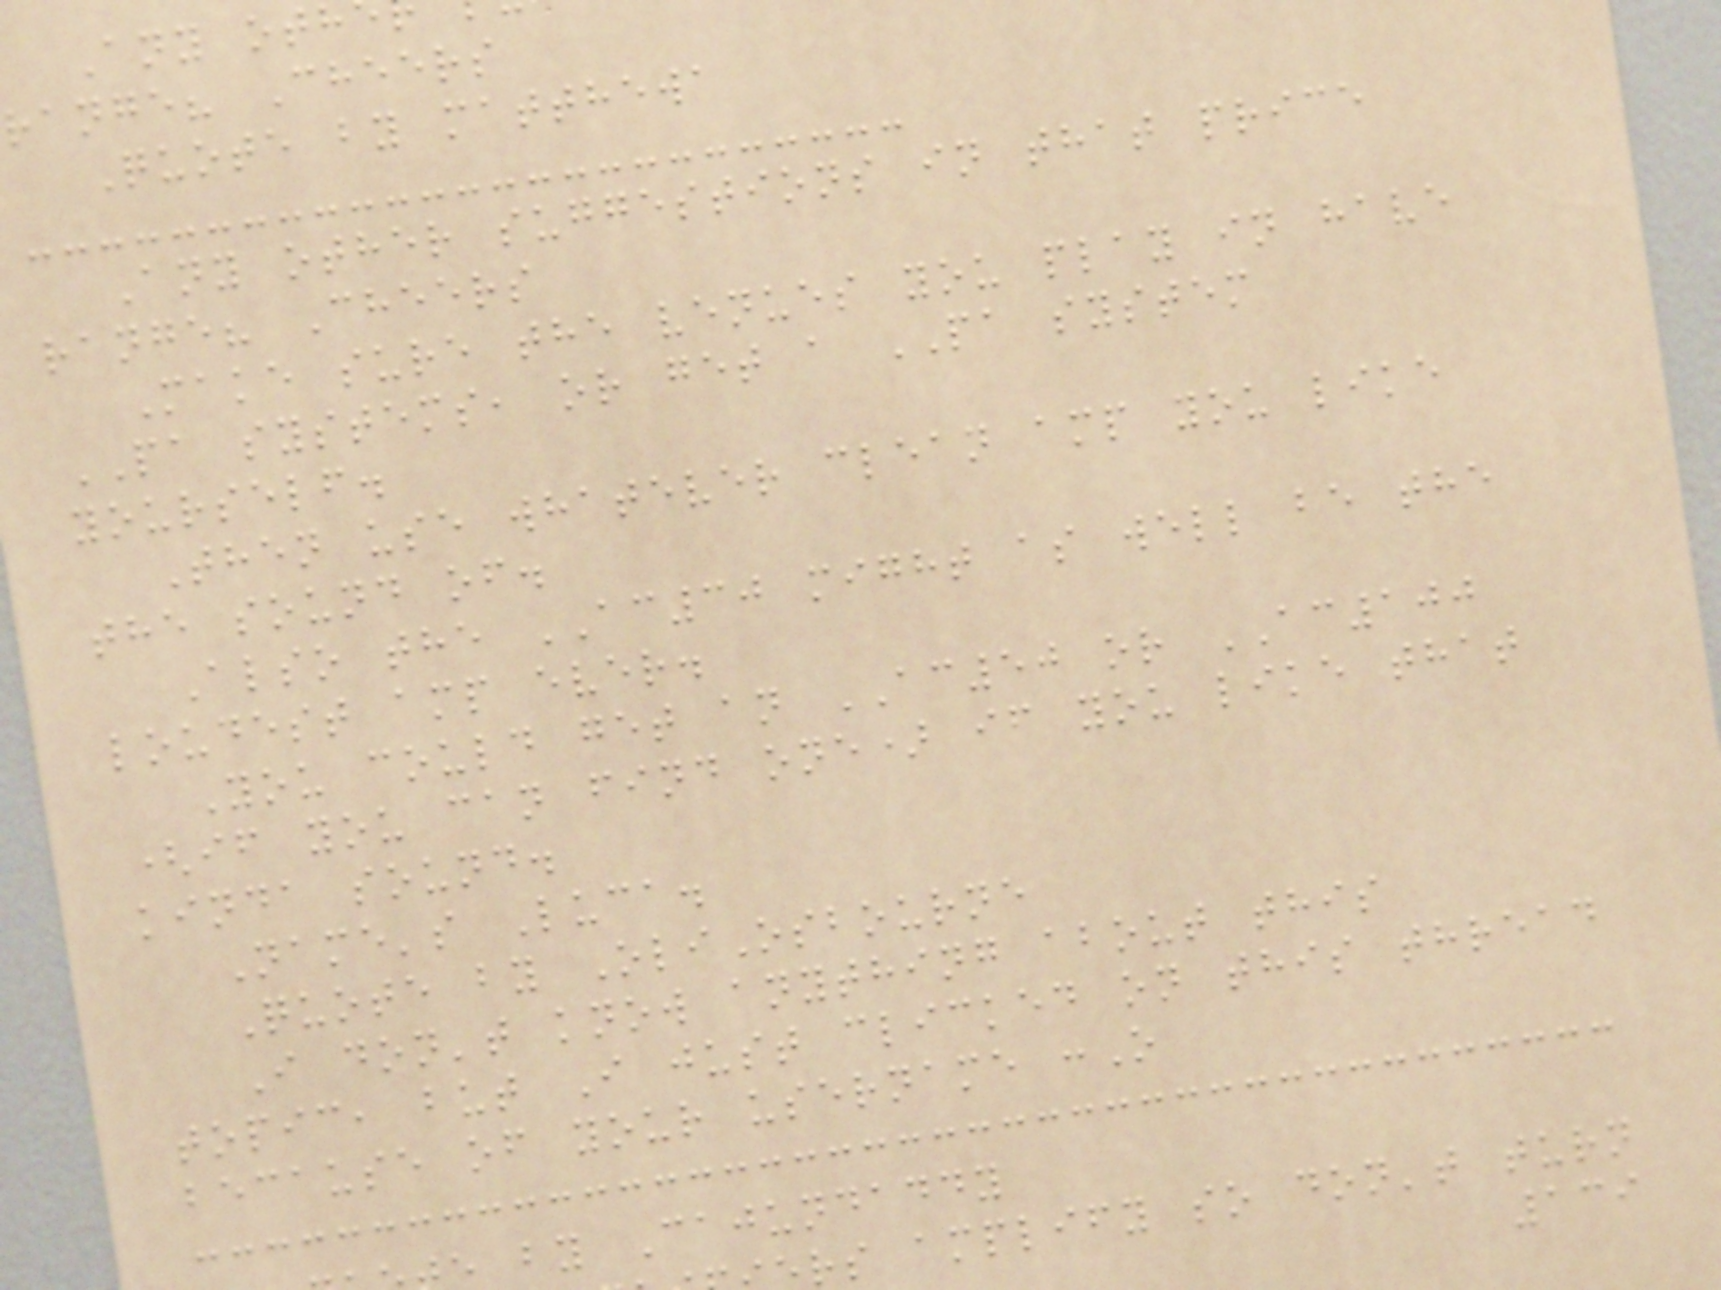range? Cheers
Quote by matthewa
Any other suggestions in that price
range? Cheers
Make sure the venues you play in have
PA systems, or get a PA system
yourself.
Then use whatever clean amp you like
the sound of.
Also the AC30 might as well be the
loudest amp ever.
You could get an AC50 or AC100
(if you can find one) if you like that
kinda sound.
Name's Luca.
Quote by OliOsbourne
I don't know anything about this
topic, but I just clicked on this thread
because of your username :O
by Cajundaddy
rs amplify so don't turn
139
